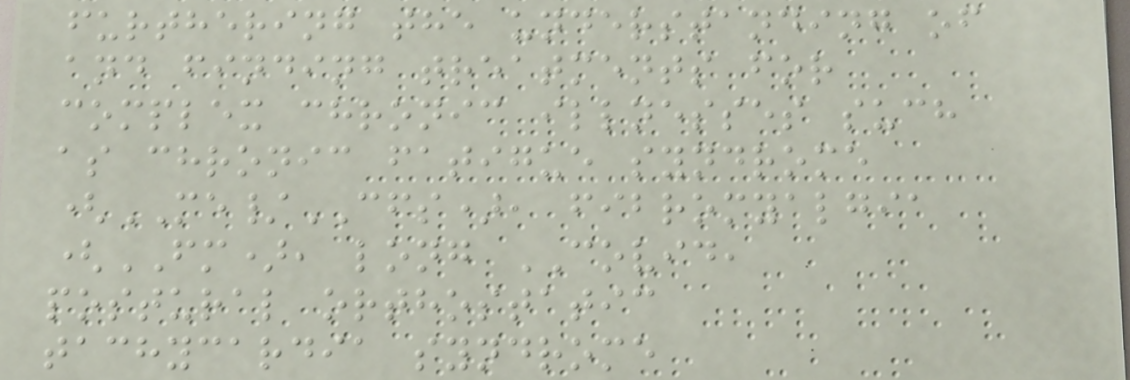furthering the understanding of
and finding treatments for
complex chronic illnesses such
as chronic fatigue syndrome
(ME/CFS), fibromyalgia
(FM), long COVID,
postural orthostatic
tachycardia syndrome
